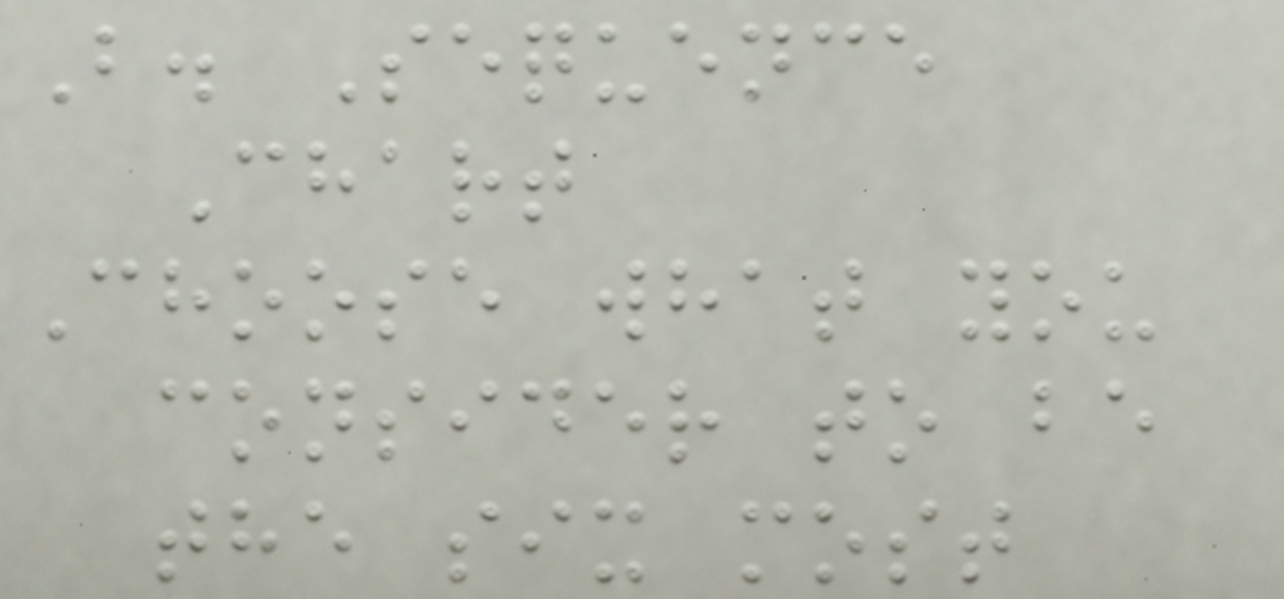B. Sequence
Chart
Choose what you
consider to be
the six most
